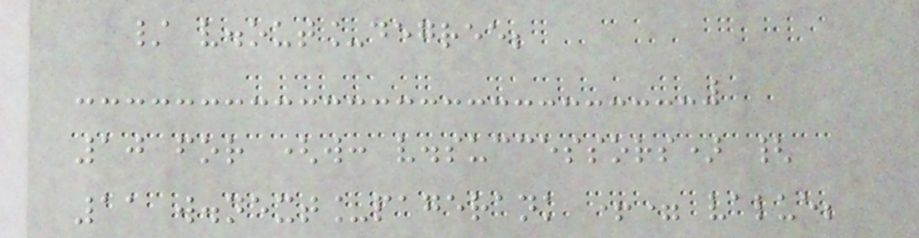/ v.out_degree;
10 for (w: v.successors) {
11 w.next_pagerank += value;
